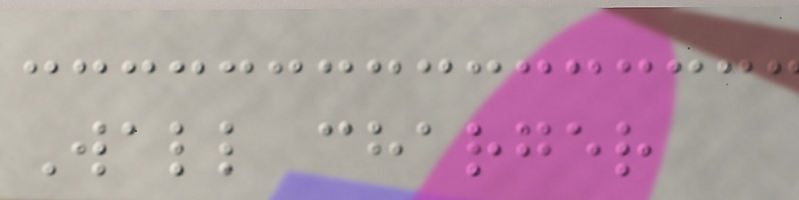Wall charger
